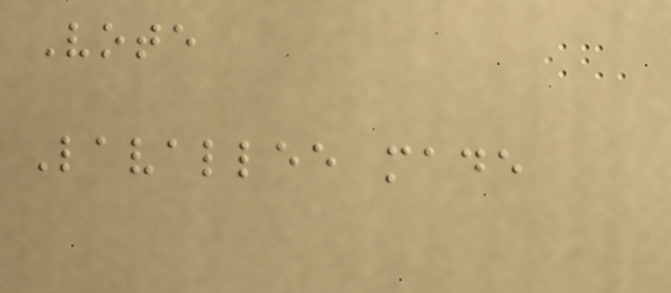Vote
Lavallee made
